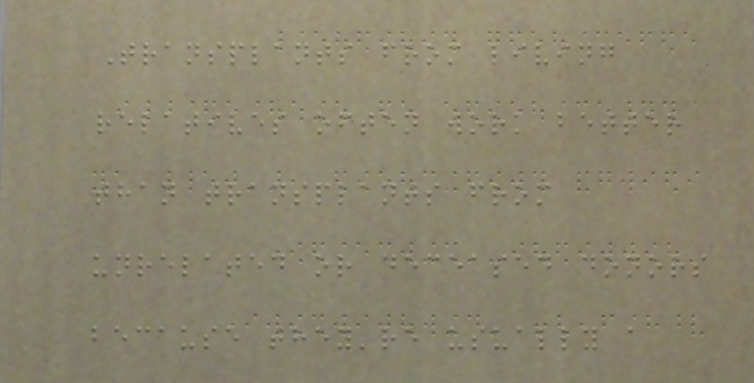Transplants from living
relatives often work better
than transplants from
unrelated or deceased donors
because they're usually a
